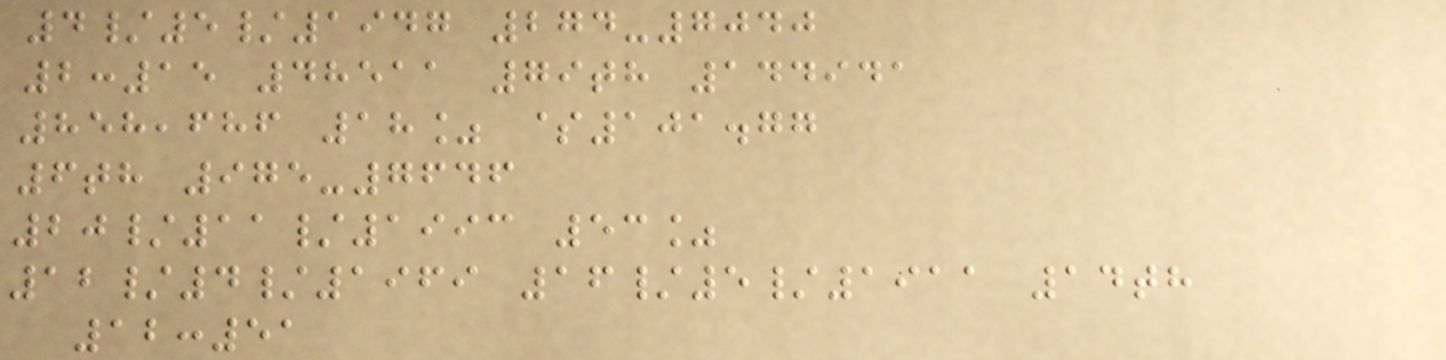4/5/1947 274-7040
2:15 48511 79th 144941
858,686 18% $101.77
6th 975-7646
20/11/1993 53%
12/4/1969 16/5/1911 14th
12:51
